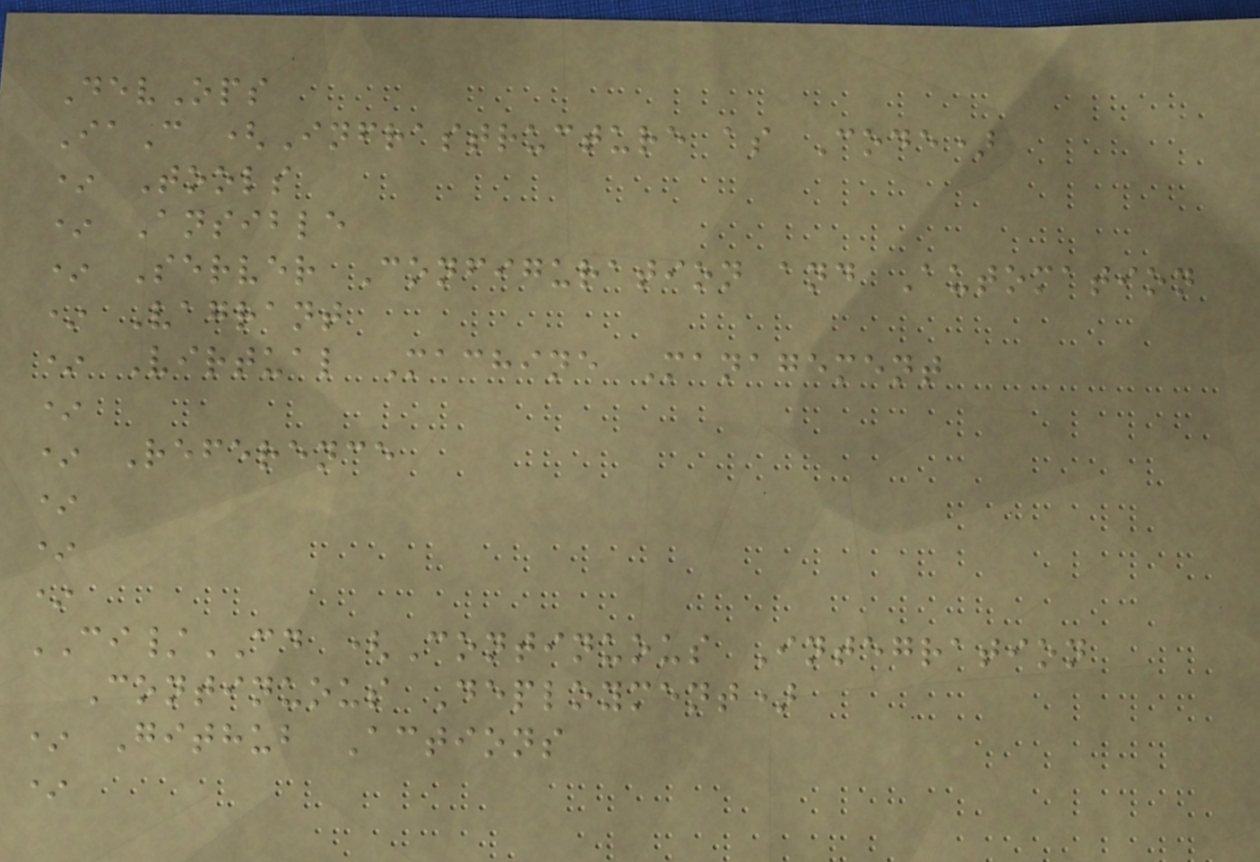DevOps
IaC (Infrastructure as Code)
* Tools
* Ansible
* Server Configuration and Automation
* Vagrant
* Virtual Machine Management
*
* Reference
*
*
*
CI/CD (Continuous Integration
Continuous Deployment)
* Github Actions
*
